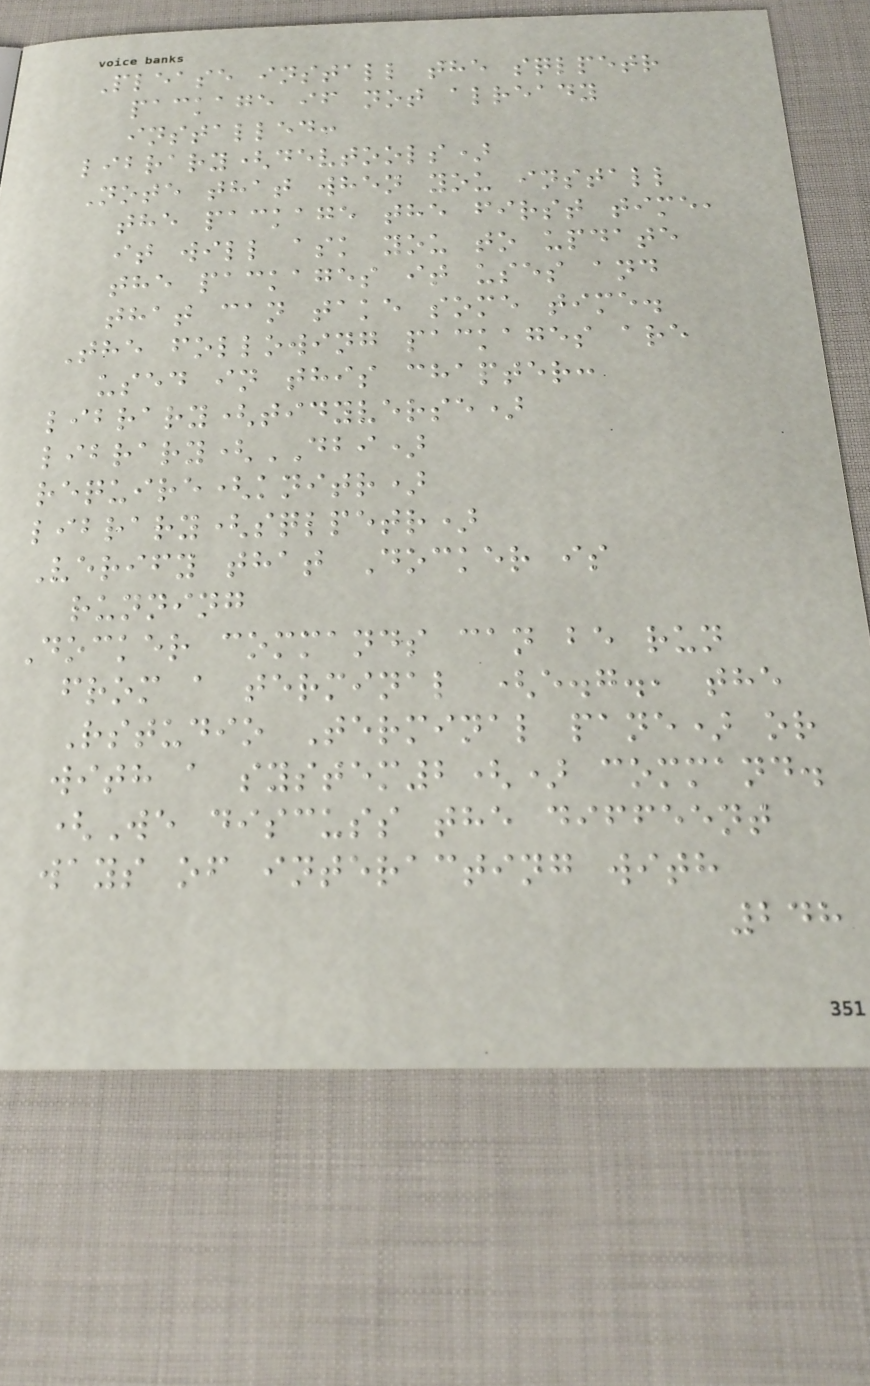Please install the sqlpetr
package if not already
installed:
library(devtools)
Note that when you install
the package the first time,
it will ask you to update
the packages it uses and
that can take some time.
The following packages are
used in this chapter:
library(tidyverse)
library(DBI)
require(knitr)
library(sqlpetr)
Verify that Docker is
running
Docker commands can be run
from a terminal (e.g., the
Rstudio Terminal pane) or
with a system2() command.
(We discuss the diffeent
ways of interacting with
248
